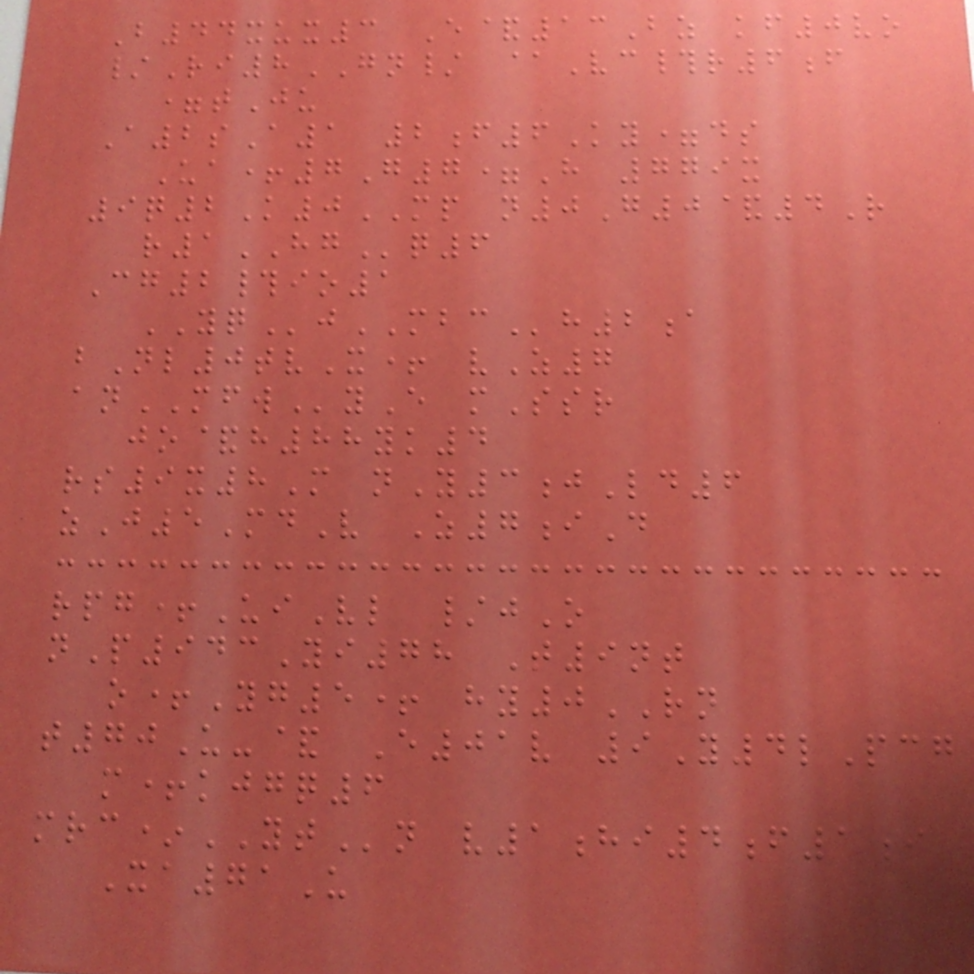B44xux3 E&13Bz kf0vo
/Ri8GN/ @Vc#r6f
=tJu
A2sA1 2f6Ky=ds
Ua+7G7=H 779x
9q2K0MP n0G0&4R
r1HGq6
Cg2#io1
YQjMBCh2a
bNl0tvX+ vZ7
anMFWyE mSsr
jo&h88yk4
rs9x8M nY3jLd6
zJ5MdV Z7iD
rpg+UiVl /jO
nP943Yi78 T9nt
o+Yg5+ hy0RN
t70U-& E01v 9Y4lPcg
m+kjgq6
mrc*YTn v1hi4f1i
Xa71U
